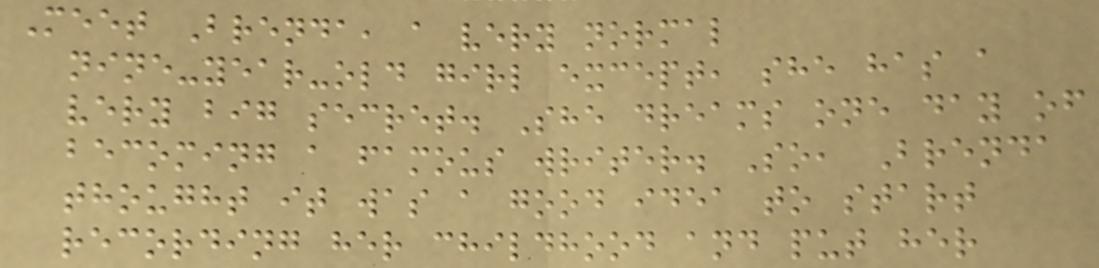Meet Brenda, a very normal
nine-year-old girl except, she has a
very big secret. She dreams one day of
becoming a famous writer. So, Brenda
thought it was a good idea to start
recording her childhood and put her
